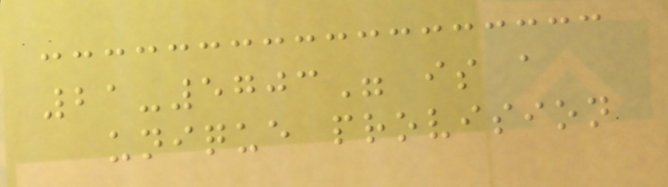21-5703" is a
unique provision
